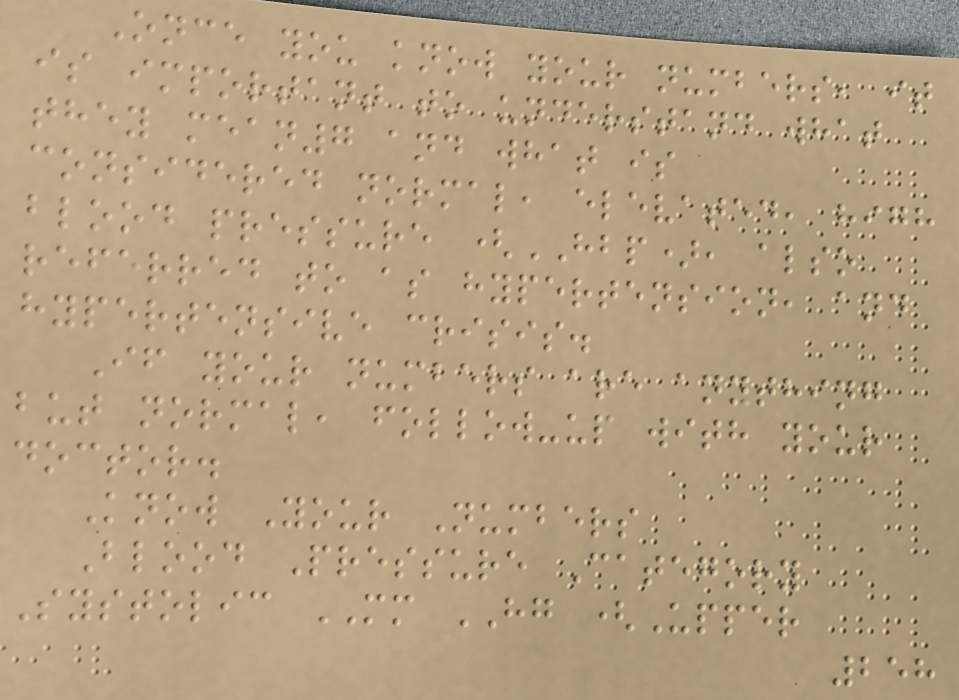Once you know your numbers, it
is important to understand what
they mean7 and what is
considered normal, elevated, high
blood pressure (HBP), also
referred to as hypertension, and
hypertensive crisis.
If your numbers are anything
but normal, follow-up with your
doctor.
Know Your Numbers
Blood Pressure Category
Systolic MM HG (Upper
258
